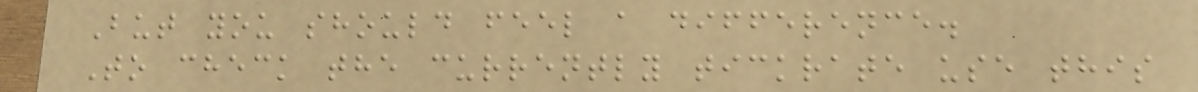But you should feel a difference.
To check the currently tickrate use this
